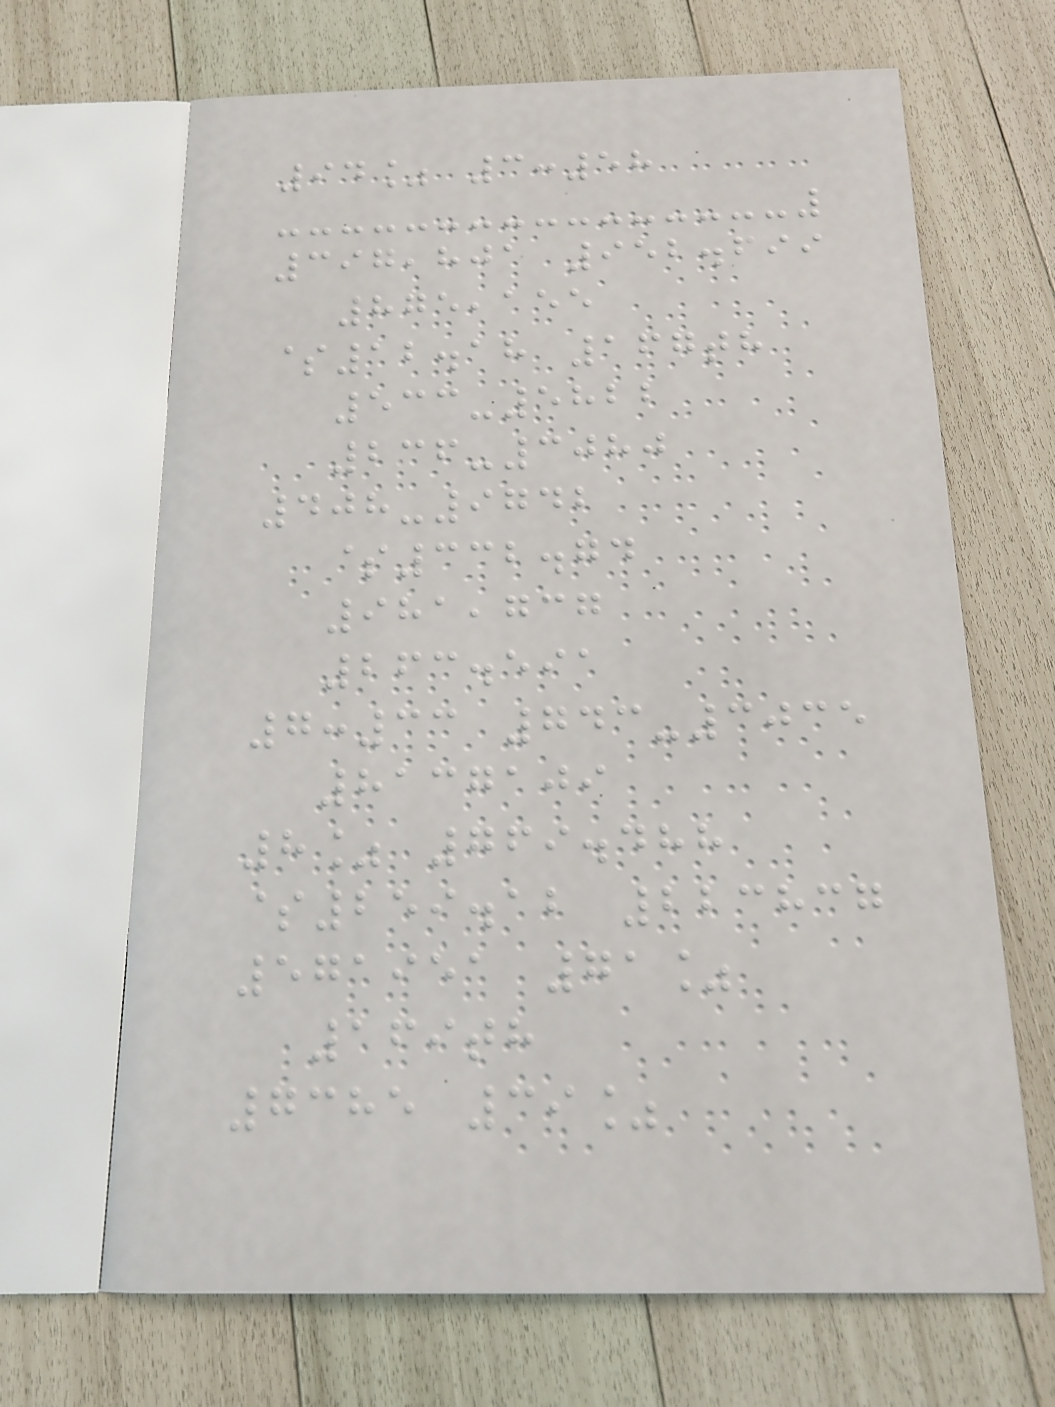94% 3:58
397,801 952.699
875,155
$12.18 167th
533-5822
236-3080
408-9742
$332.74
981,737
263.591
7:33 743-3035
8137109
8% 769.488
$259.12 223837
571951 71%
169th
7385 39%
